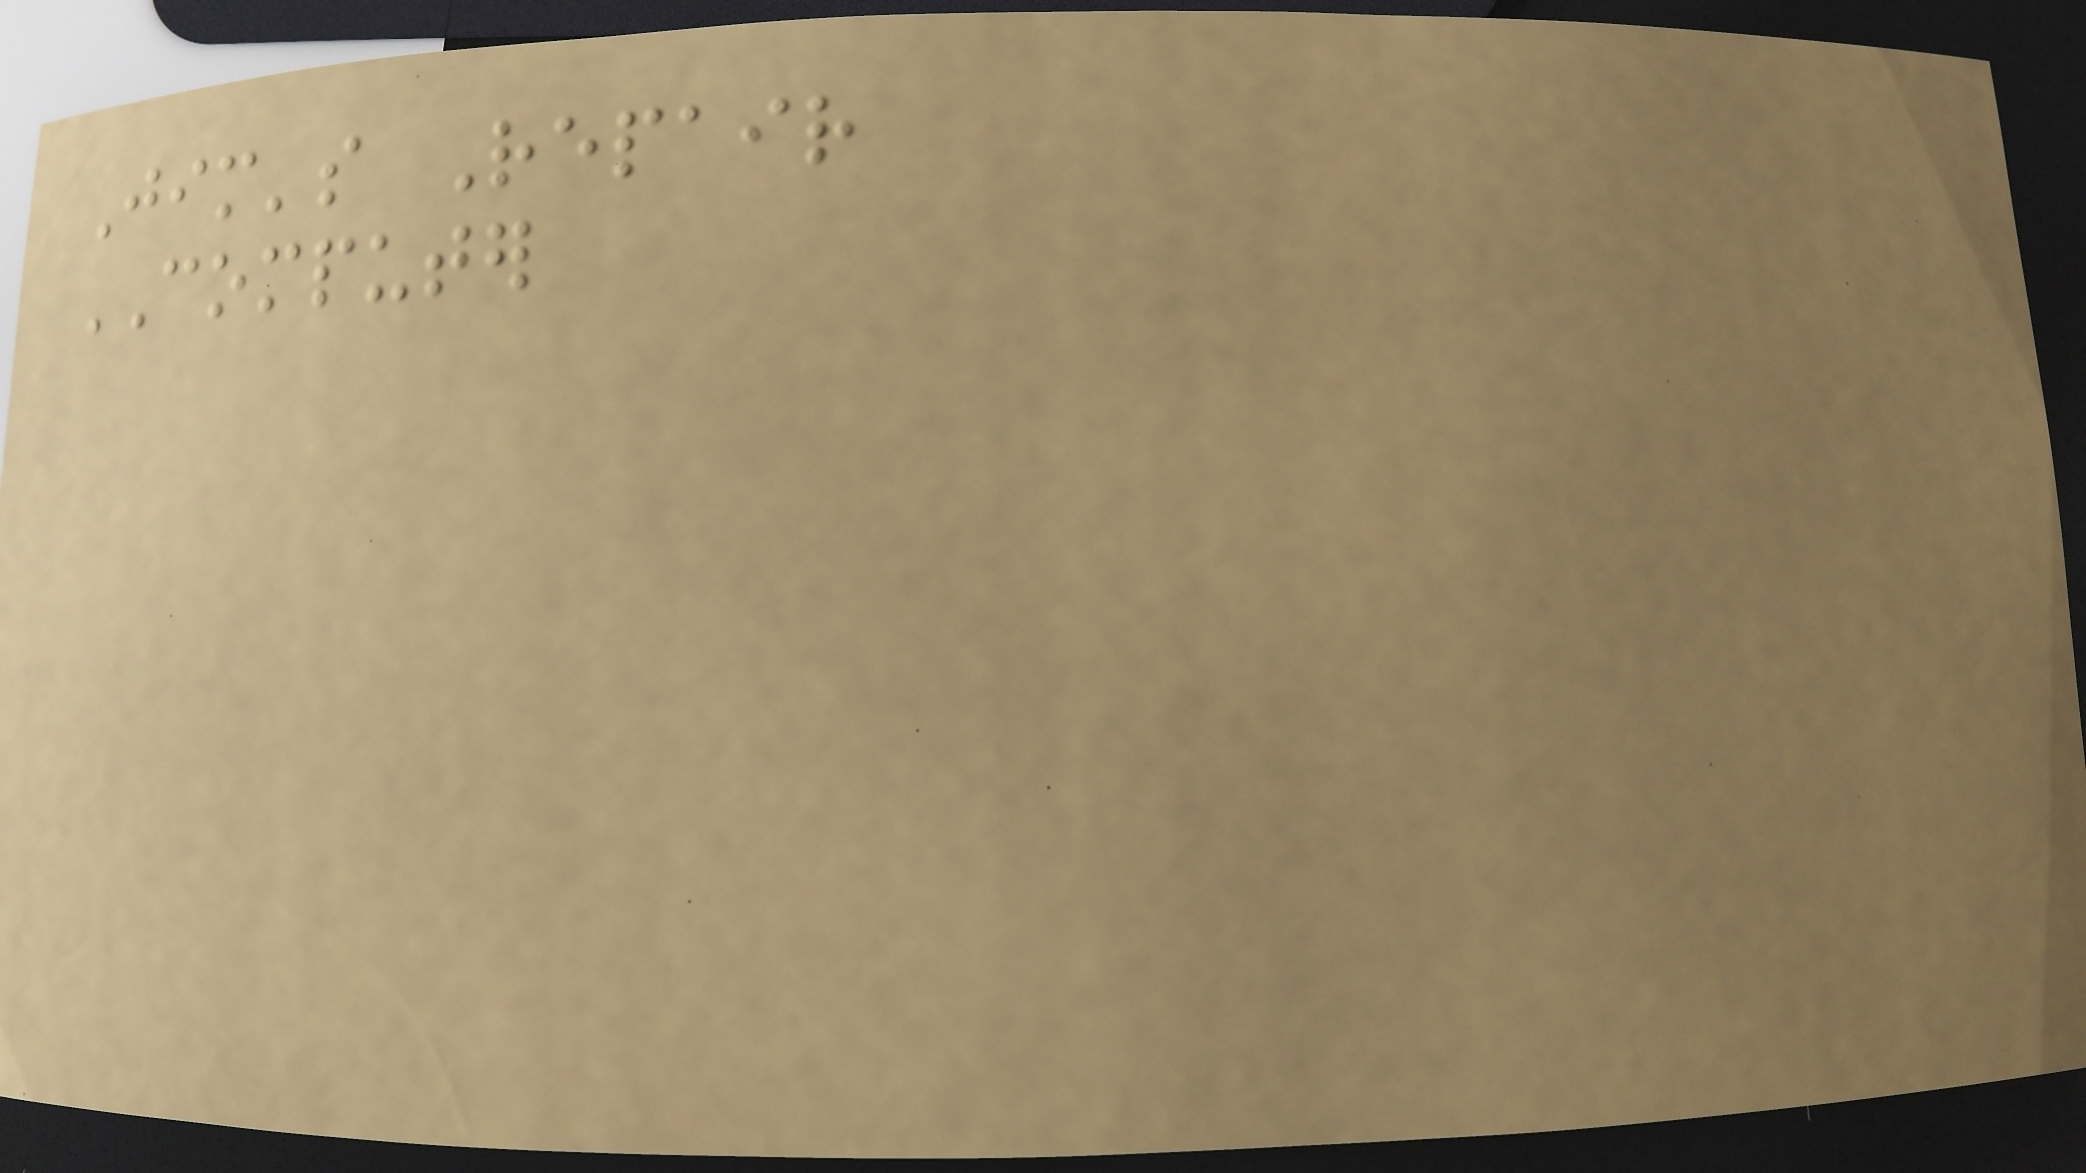Jim's Repair
COMPUTER
